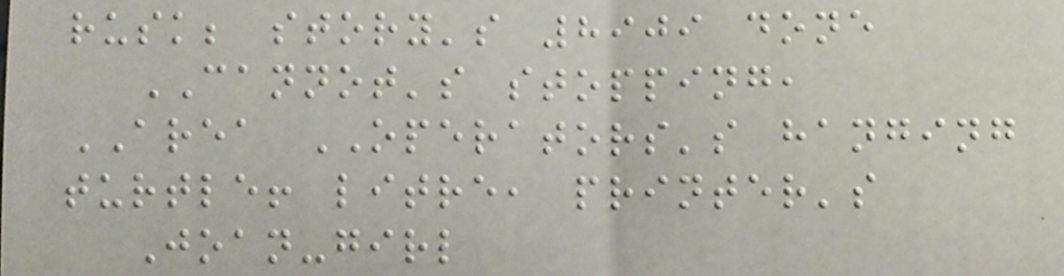rusk; story's 8909 done
CANNOT's stopping,
AREA OPERATORS's hanging
turtle! litre, printer's
Joan-girl
